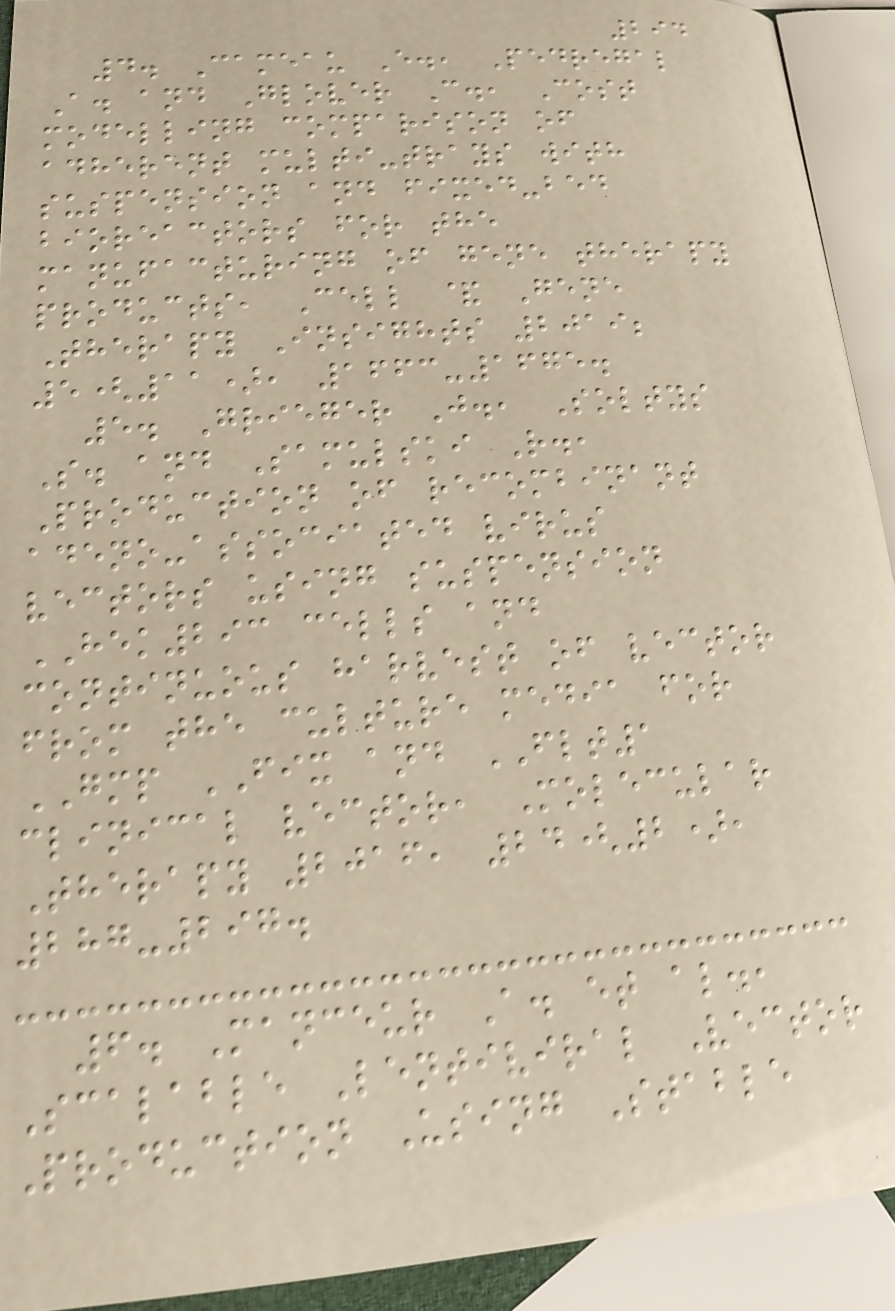294
4. Cameau E., Pedregal
A. and Glover C., Cost
modelling comparison of
adherent multi-trays with
suspension and fixed-bed
bioreactors for the
manufacturing of gene therapy
products, Cell & Gene
Therapy Insights 2019;
5(11), 1663-1675.
5. Grieger J., Soltys
S. and Samulski R.,
Production of recombinant
adeno-associated virus
vectors using suspension
HEK293 cells and
continuous harvest of vector
from the culture media for
GMP FIX and FLT1
clinical vector, Molecular
Therapy 2016, 24(2),
287-297.
6. Manceur A. et al.,
Scalable Lentiviral Vector
Production Using Stable
